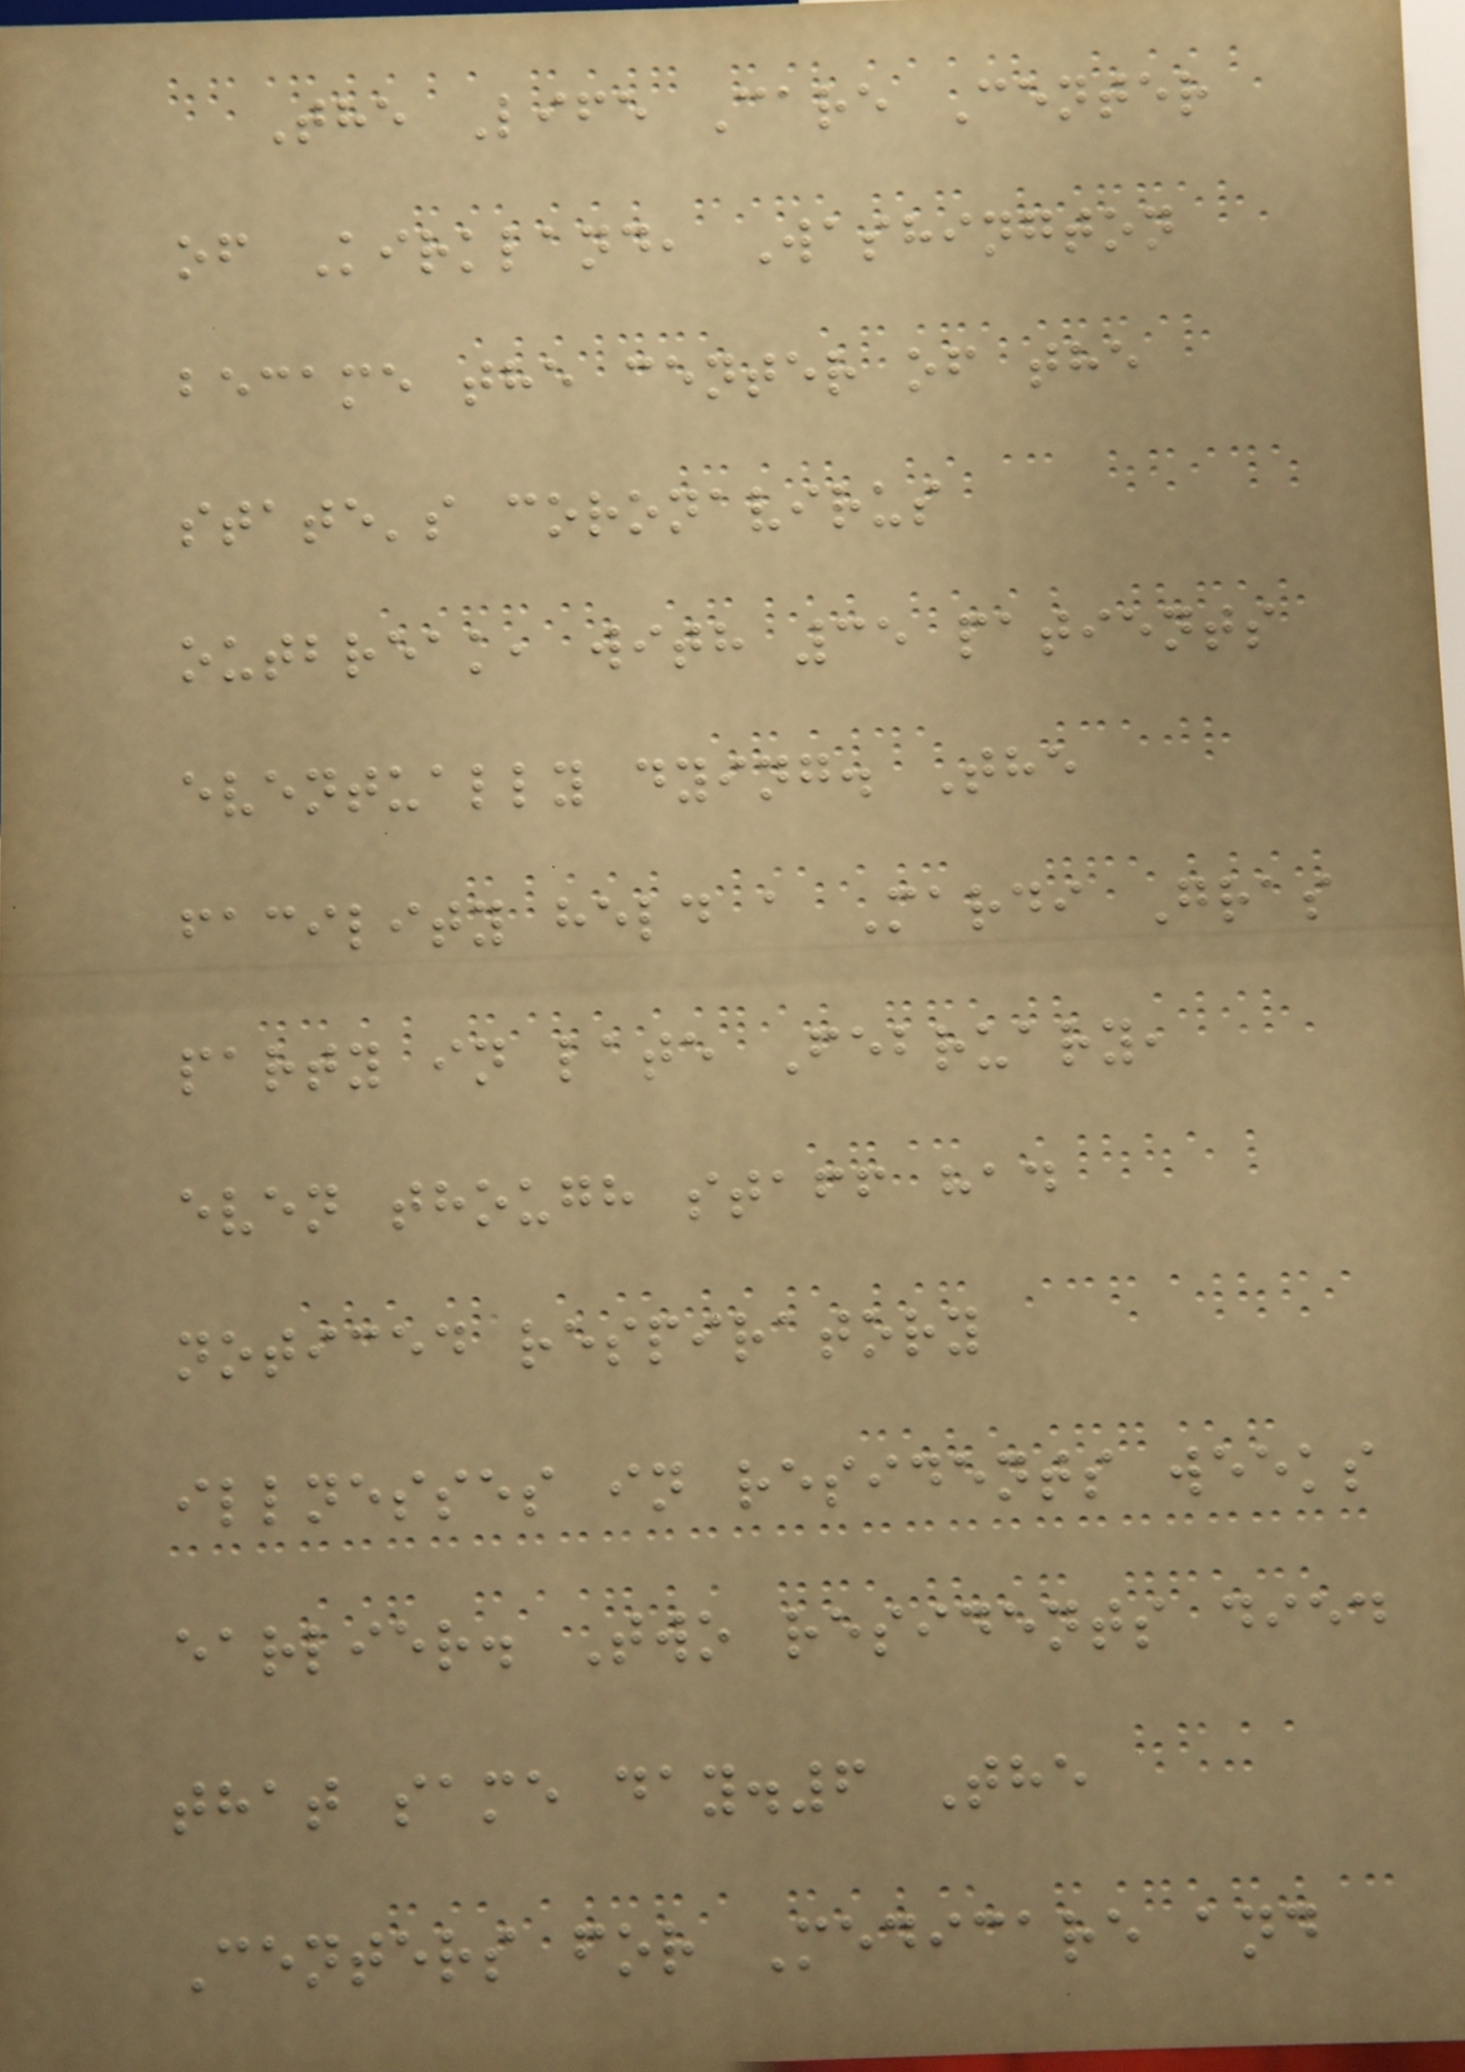The Life Care Center
of Kirkland, Washington
became the center of the
state's coronavirus
outbreak, with 35 patients
eventually dying. The
facility held a Mardi Gras
party in late February,
even though staff had
noticed respiratory
illnesses in residents weeks
earlier. Two residents died
that same day.6 The
Centers for Medicare and
